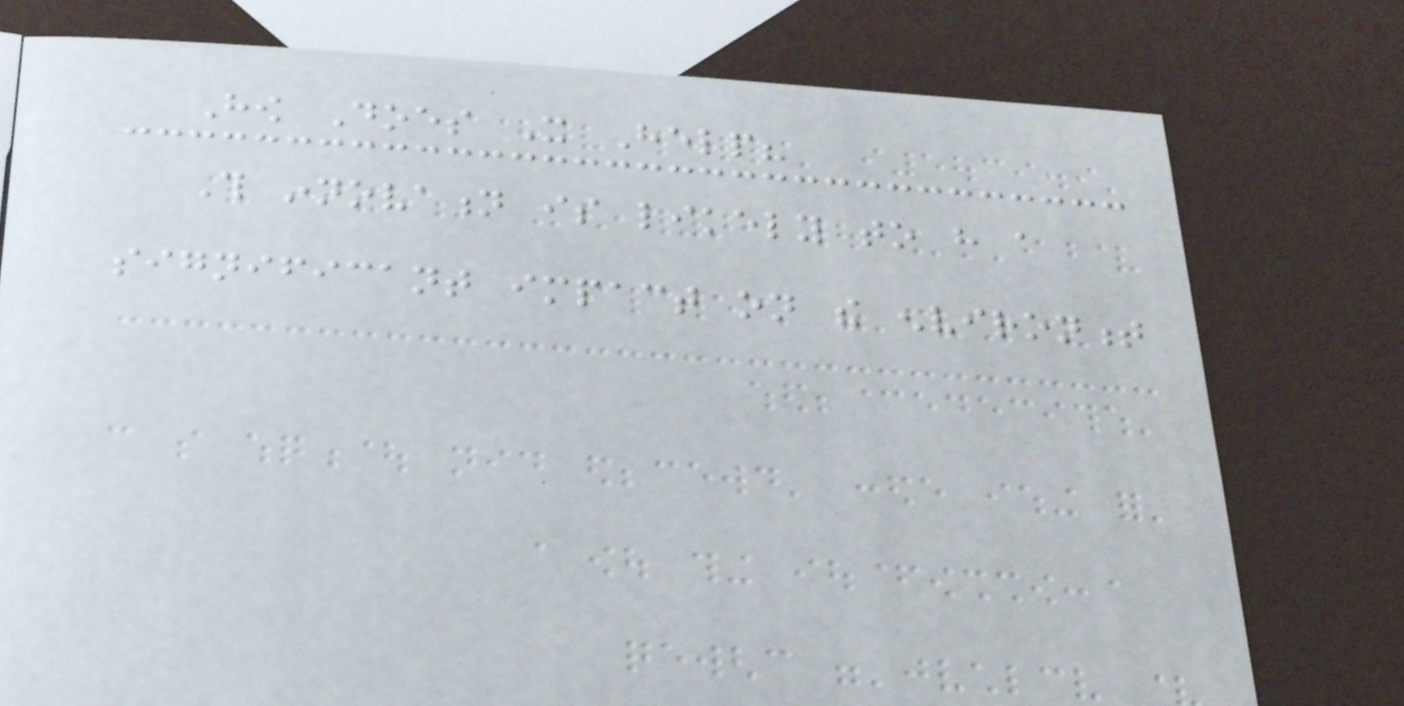How Does It Help?
This innovation is likely to have a
significant impact on the environment
